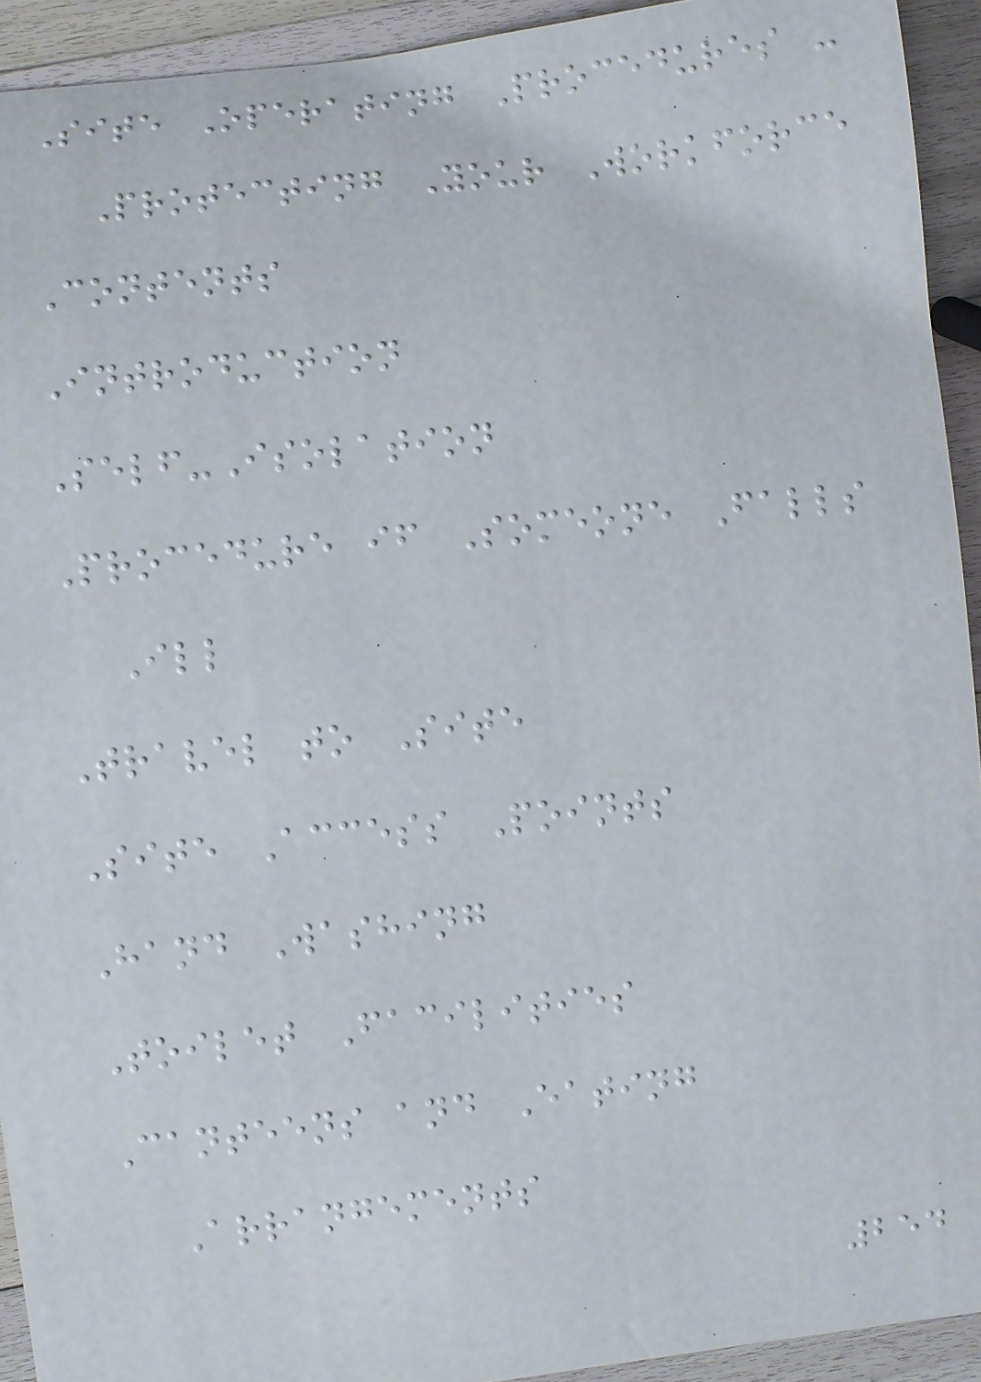Site Operating Procedures -
Protecting Your Workforce
Contents
Introduction
Self-Isolation
Procedure if Someone Falls
Ill
Travel to Site
Site Access Points
Hand Washing
Toilet Facilities
Canteens and Eating
Arrangements
254
